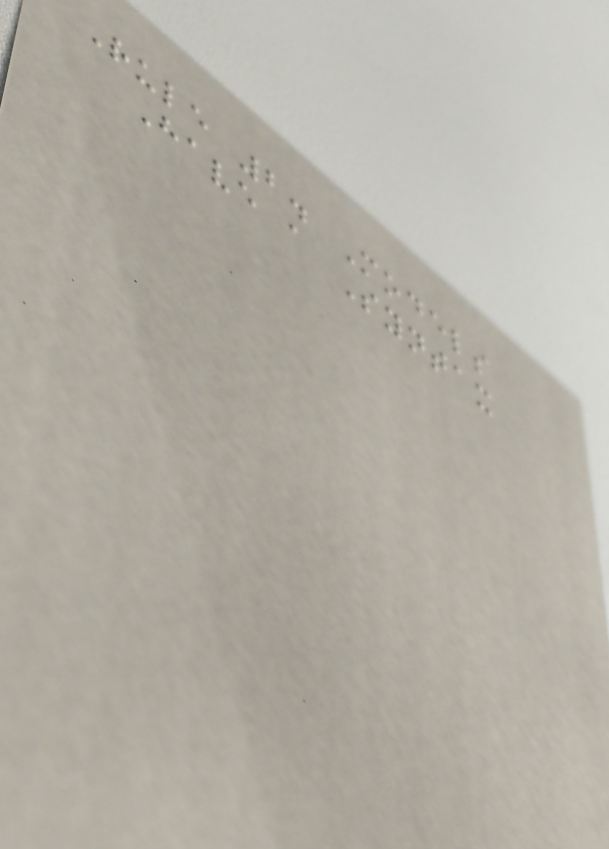Rule 2. Models
Have a Syntax
